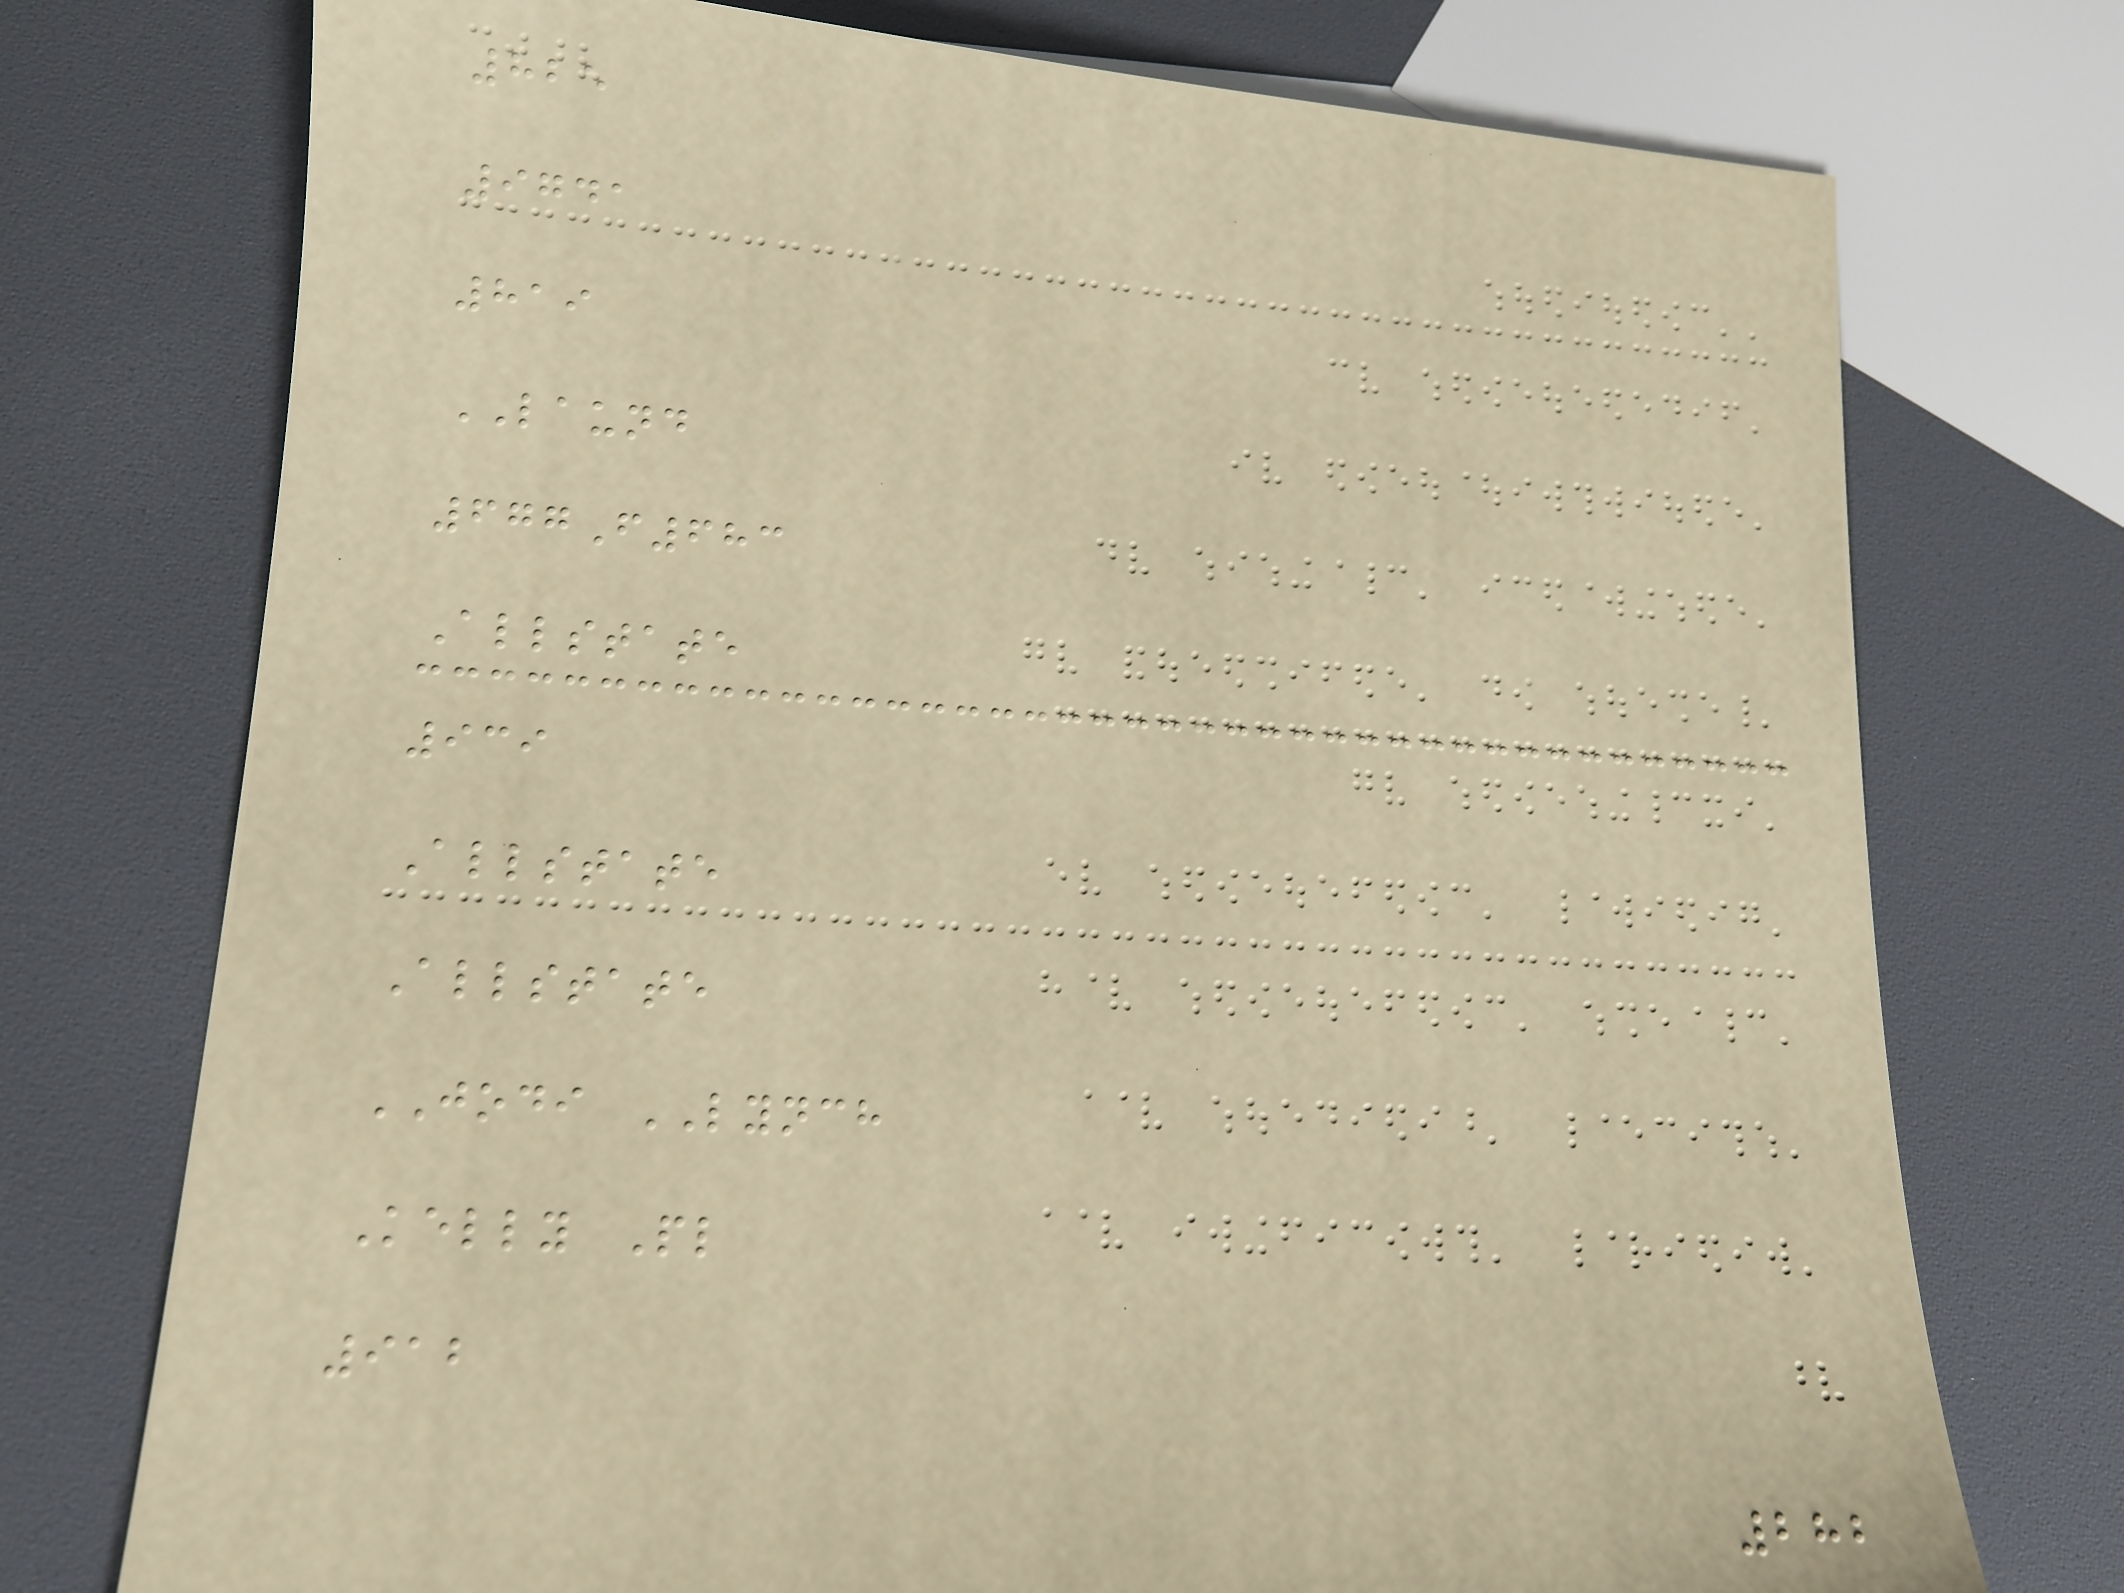825
9741
819
LAUND
677F683
Allstate
939
Allstate
Allstate
JODI LYNCH
Kelly Pl
912
282
